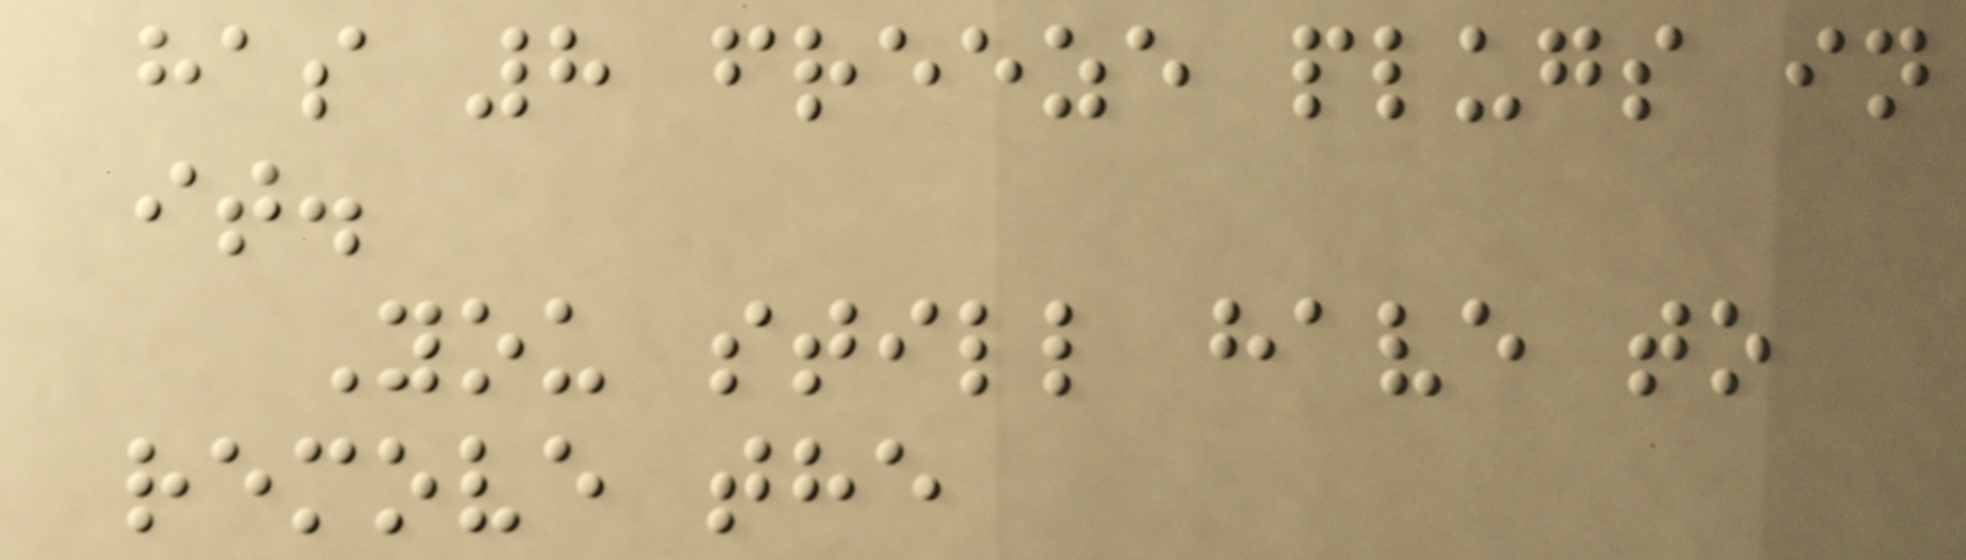has 8 freeze plugs in
it.
You still have to
remove the
